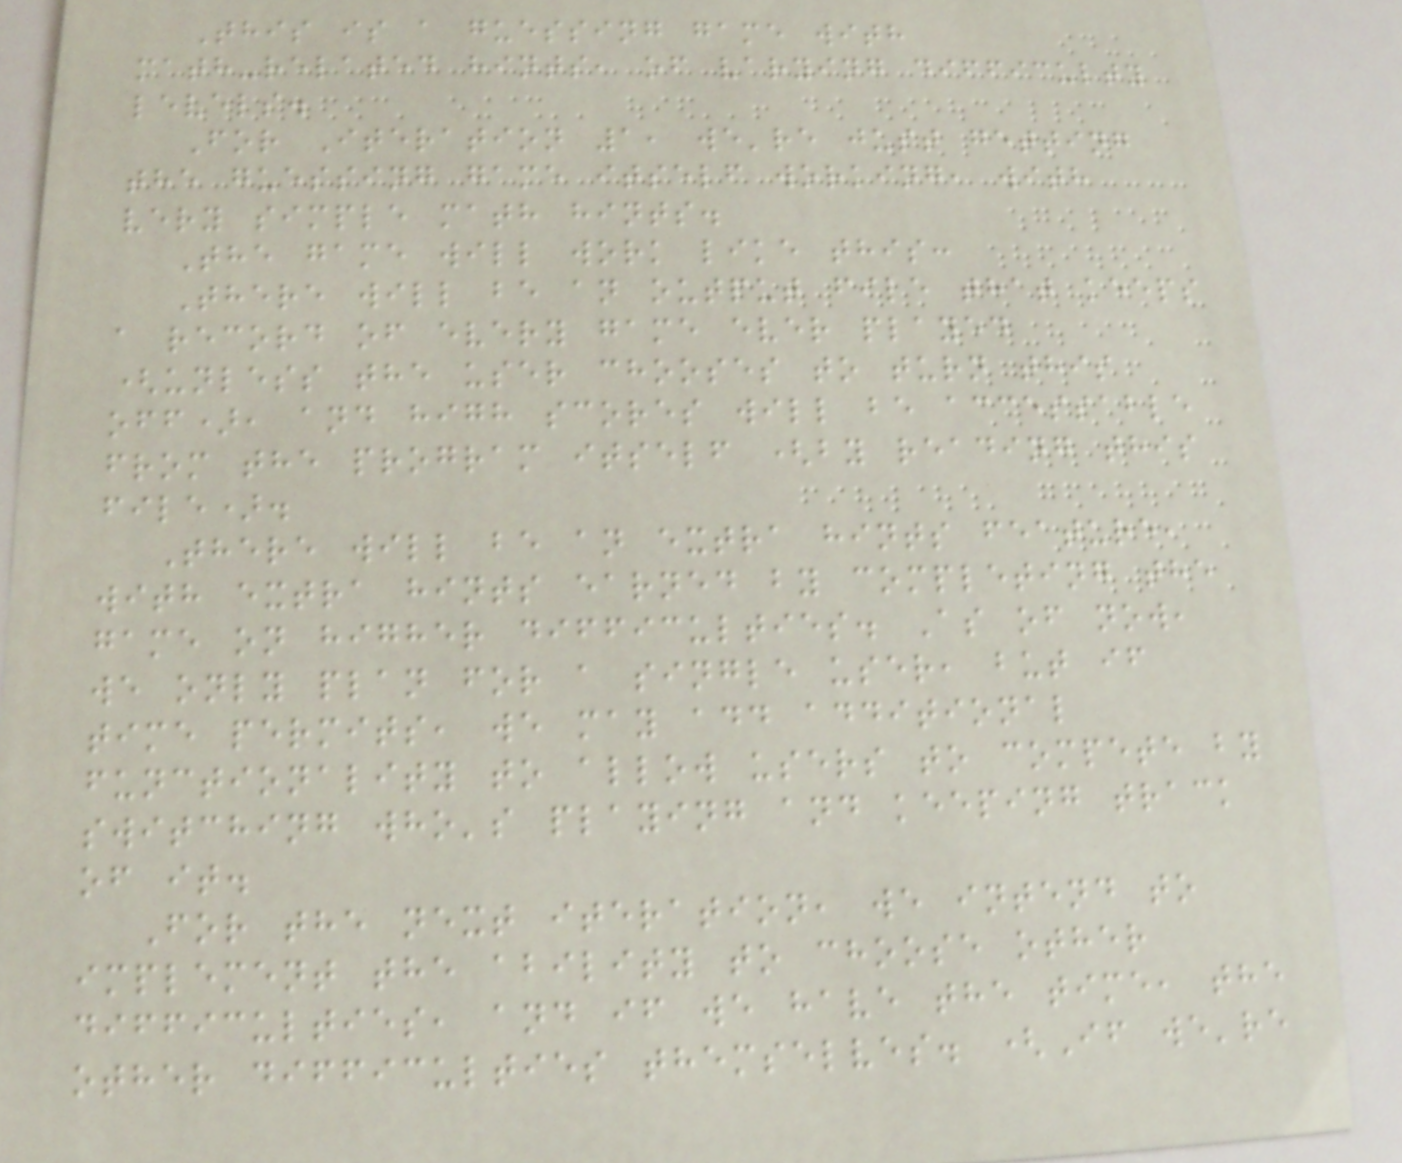This is a guessing game with
math-related hints, of varying difficulty
levels.
For Iteration 1, we're just getting
the guessing game itself working, with
very simple math hints.
The game will work like this:
There will be an output file that keeps
a record of every game ever played
(unless the user chooses to turn this
off), and high scores will be accessable
from the program itself (by reading this
file).
There will be an extra hints feature,
with extra hints earned by completing the
game on higher difficulties. As of now,
we only plan for a single user, but if
time permits, we may add additional
functionality to allow users to compete by
switching who's playing and keeping track
of it.
For the next iteration, we intend to
implement the ability to choose other
difficulties, and if we have the time, the
other difficulties themselves. (If we're
